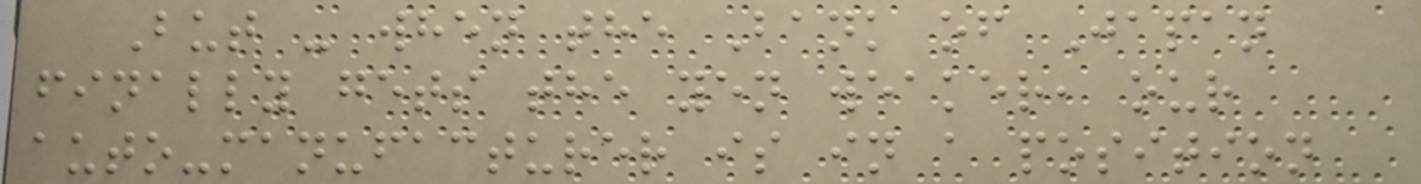But - when the Bank of Japan
finally gets the yen weaker, our
auto-manufacturer is in a position
